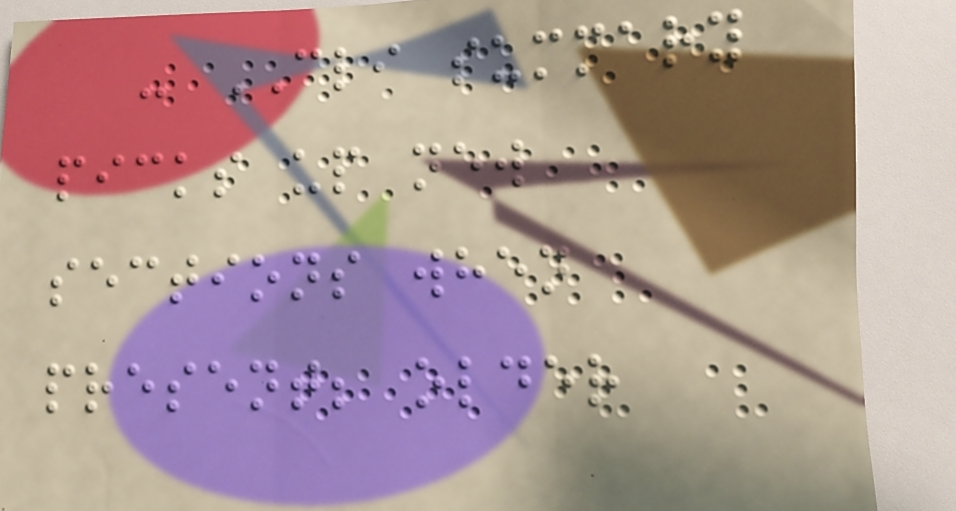- CLI summary
picks up new
sections when
present; older
